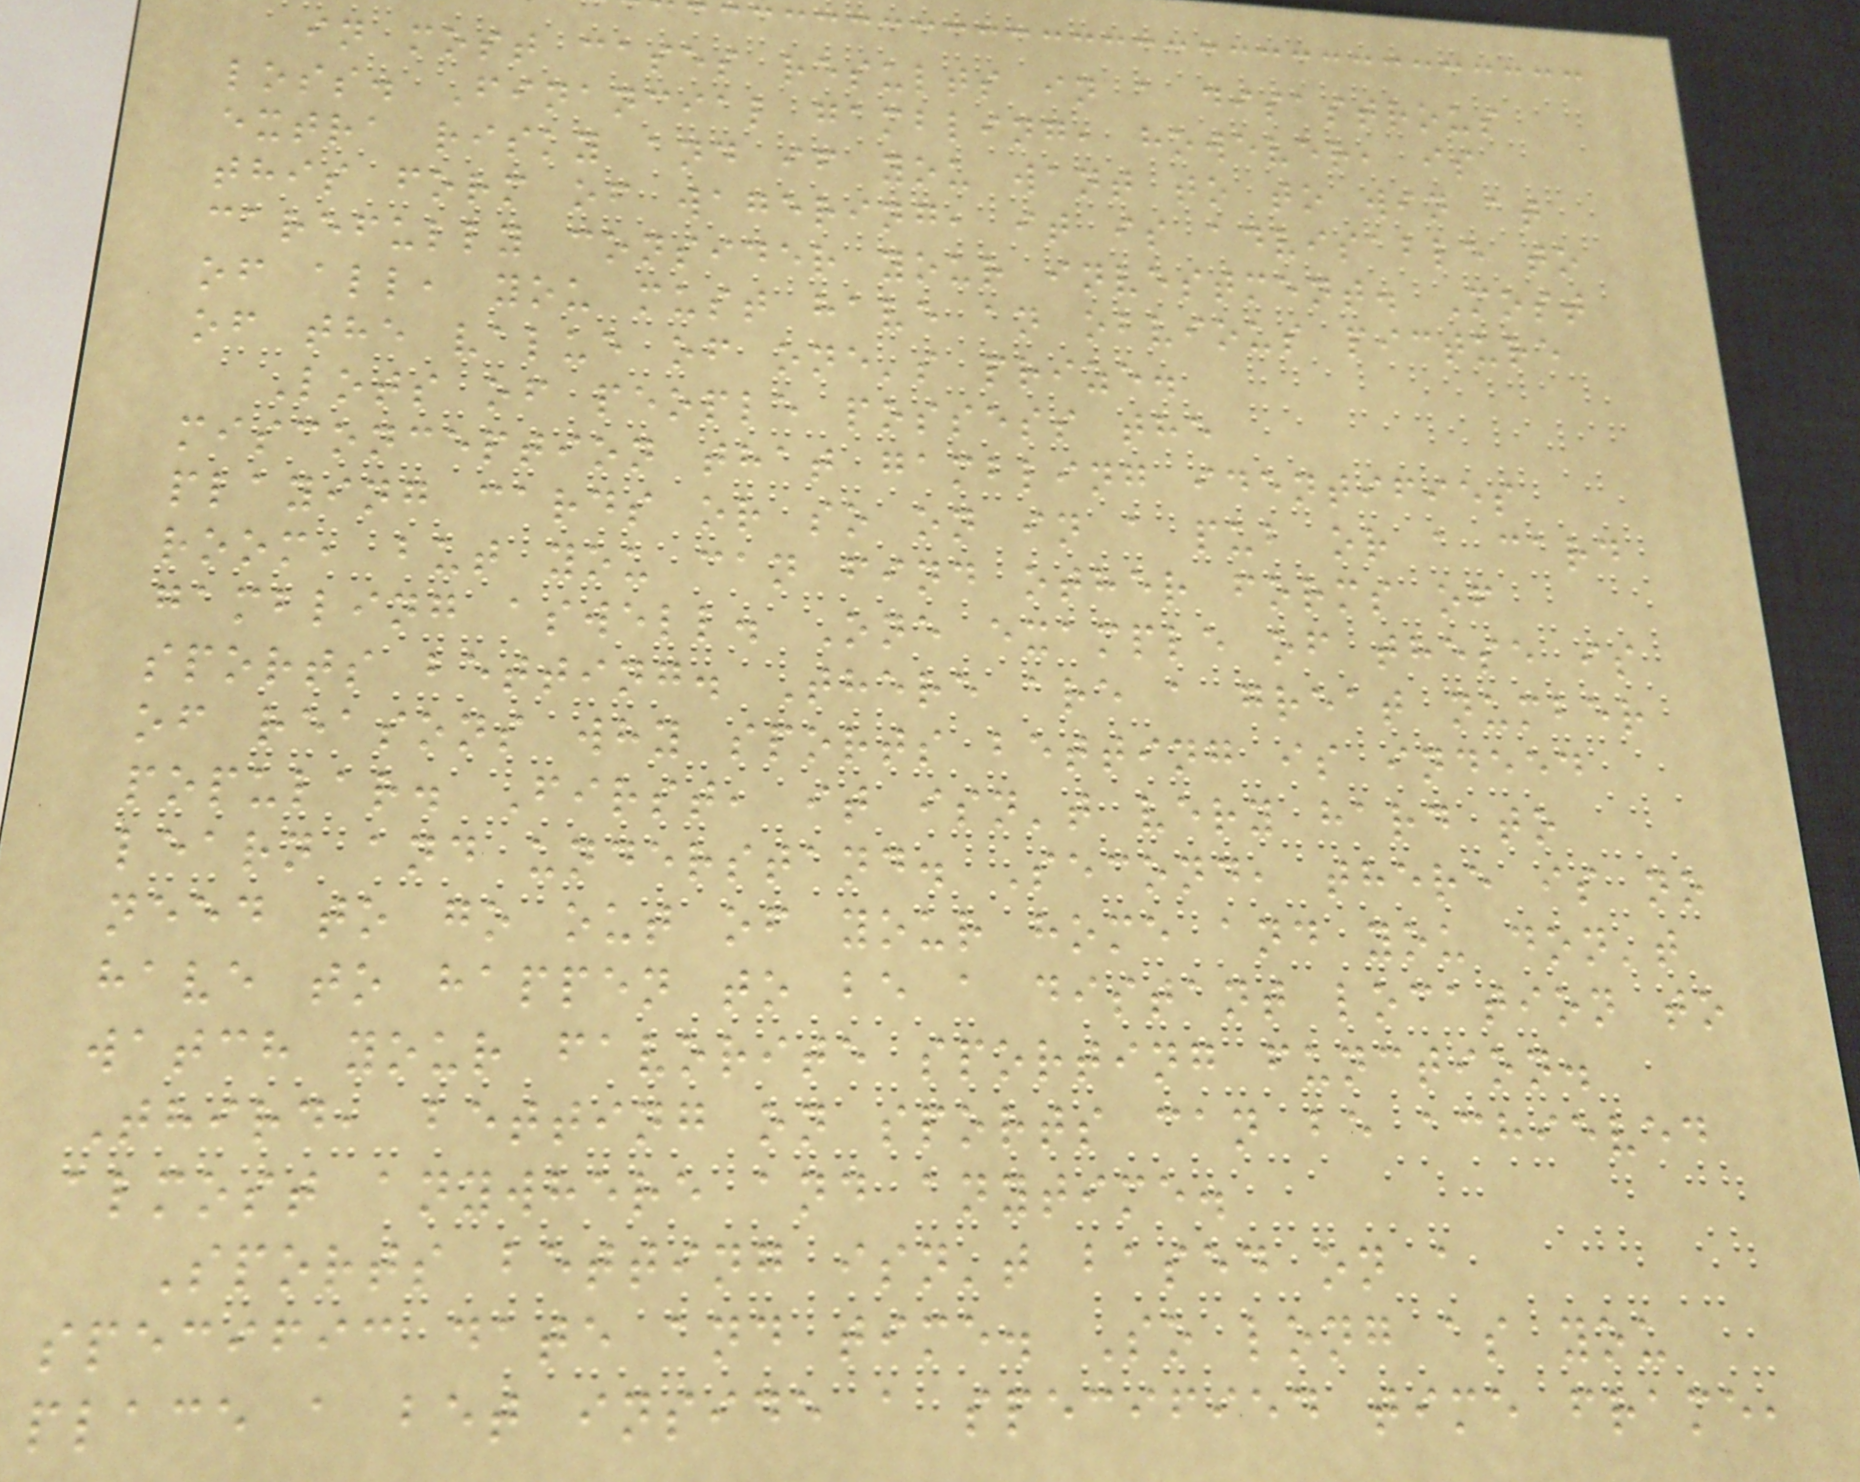in most cases results in a disastrous
loss. Financial gambling, however, is
extra risky and if you want to to win at
this form of wagering, it is advisable to
carefully consider your investment. Most
of all, you must have an obvious picture
of the value of one's prize.
Lots of people possess the
misconception that gambling identifies
playing cards or so on in a pub or a card
room, but you can find other forms of
gambling aswell. One example of these is
sports betting. There are a great number
of reasons why sports betting is indeed
popular. First, it isn't very hard to
learn and understand. Second, there is no
need to go out of your home and you don't
have to happen to be a distant location to
watch your favorite sporting function.
Third, betting on sports can be achieved
almost anywhere and anytime.
Sports betting isn't based on a
specific date and time. So long as you
place a bet inside a specified time frame,
